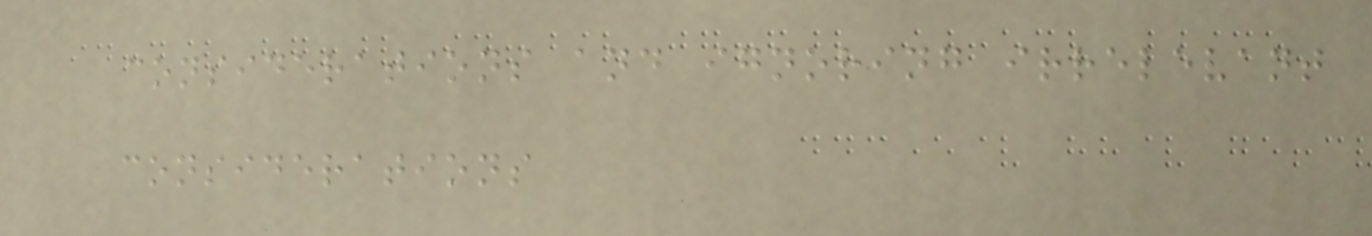considerations and ignoring irrelevant
considerations
